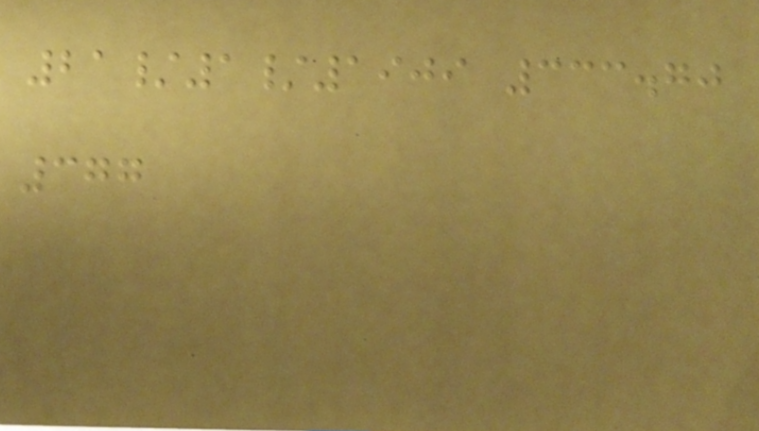21/1/1909 333.70
377
